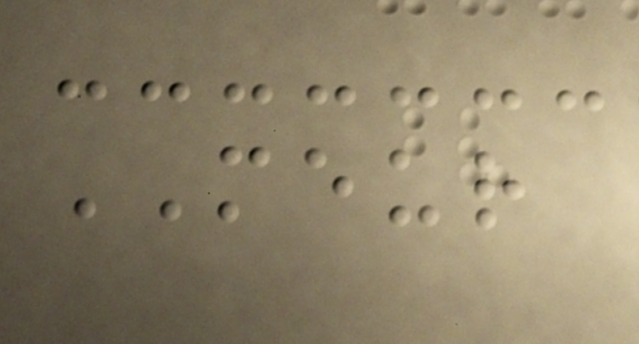MEUR
